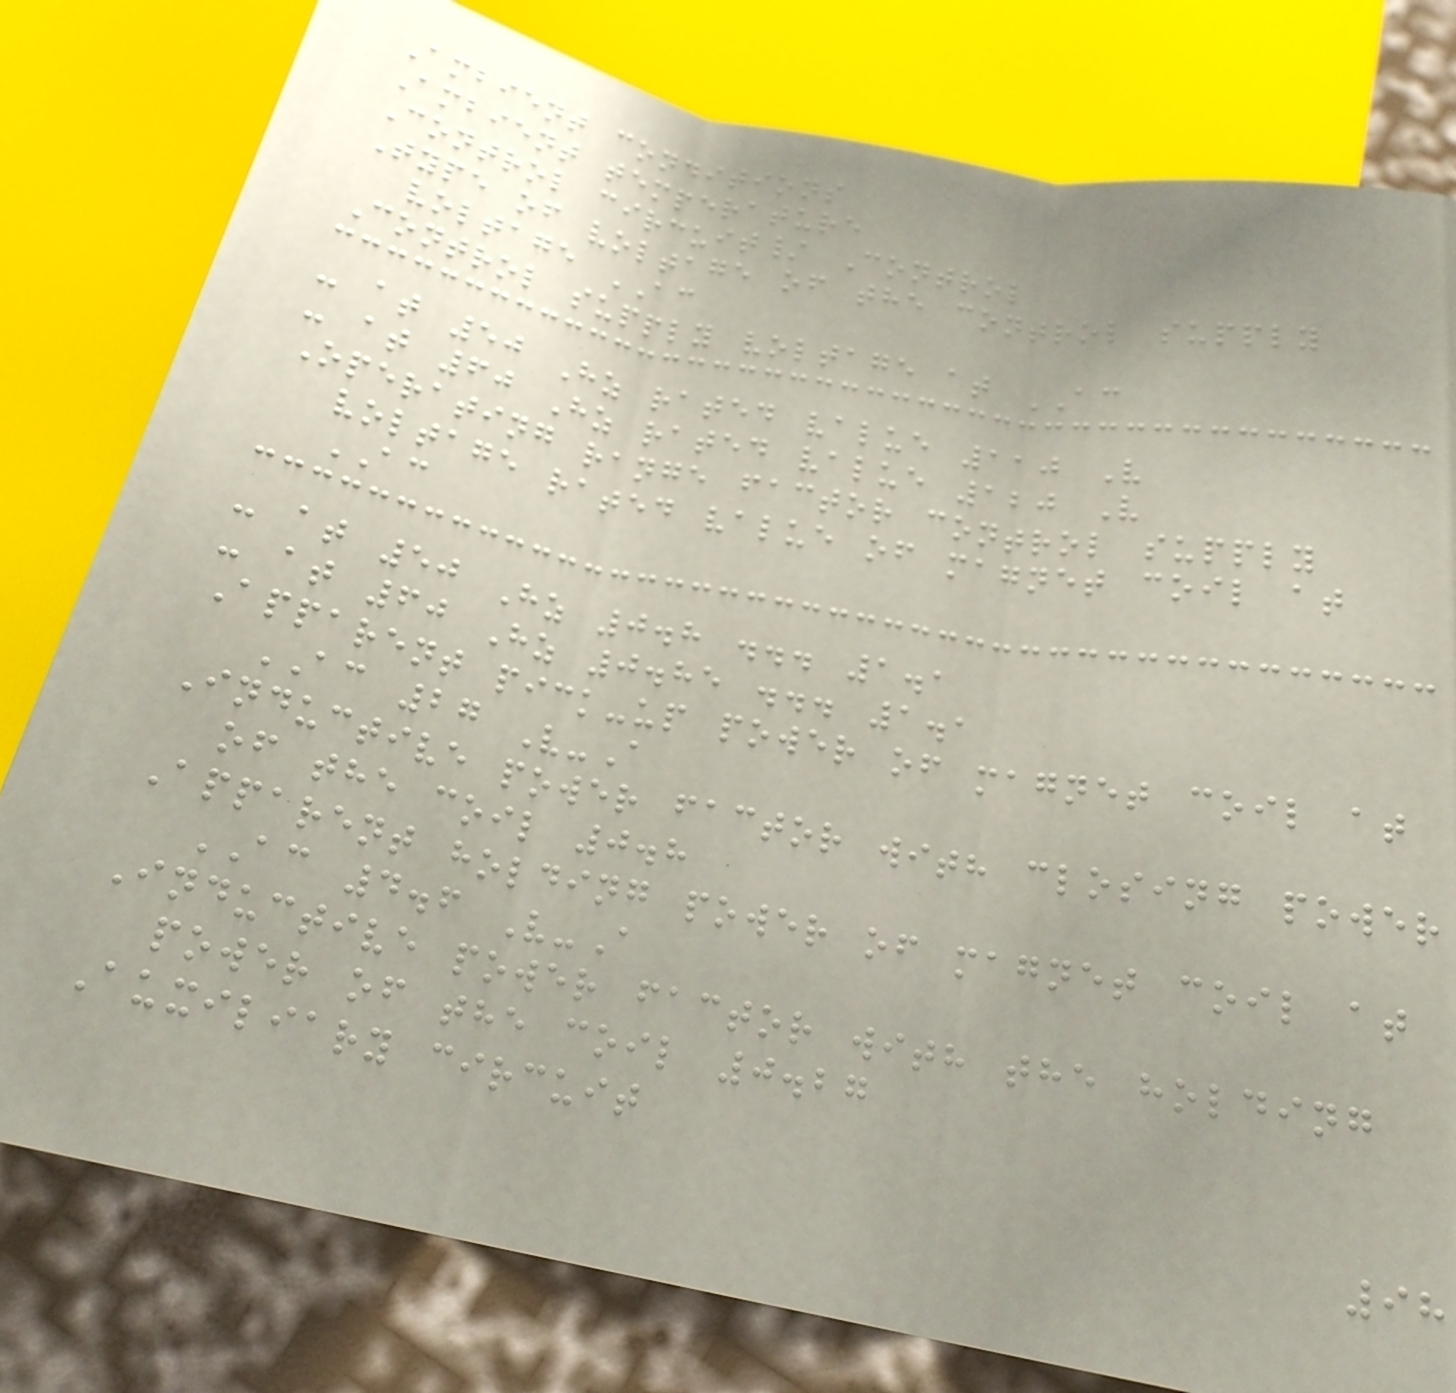Ambient conditions
Ambient temperature
Control circuit/ Control
Type of voltage of the control supply
voltage AC
Control supply voltage at AC
- at 50 Hz rated value 110 V
- at 60 Hz rated value 120 V
Operating range factor control supply
voltage rated value of magnet coil at
AC
- at 50 Hz 0.8 ... 1.1
- at 60 Hz 0.85 ... 1.1
Apparent pick-up power of magnet coil at
AC 27 V-A
Inductive power factor with closing power
of the coil 0.8
Apparent holding power of magnet coil at
AC 4.6 V-A
Inductive power factor with the holding
power of the coil 0.27
Auxiliary circuit
98
